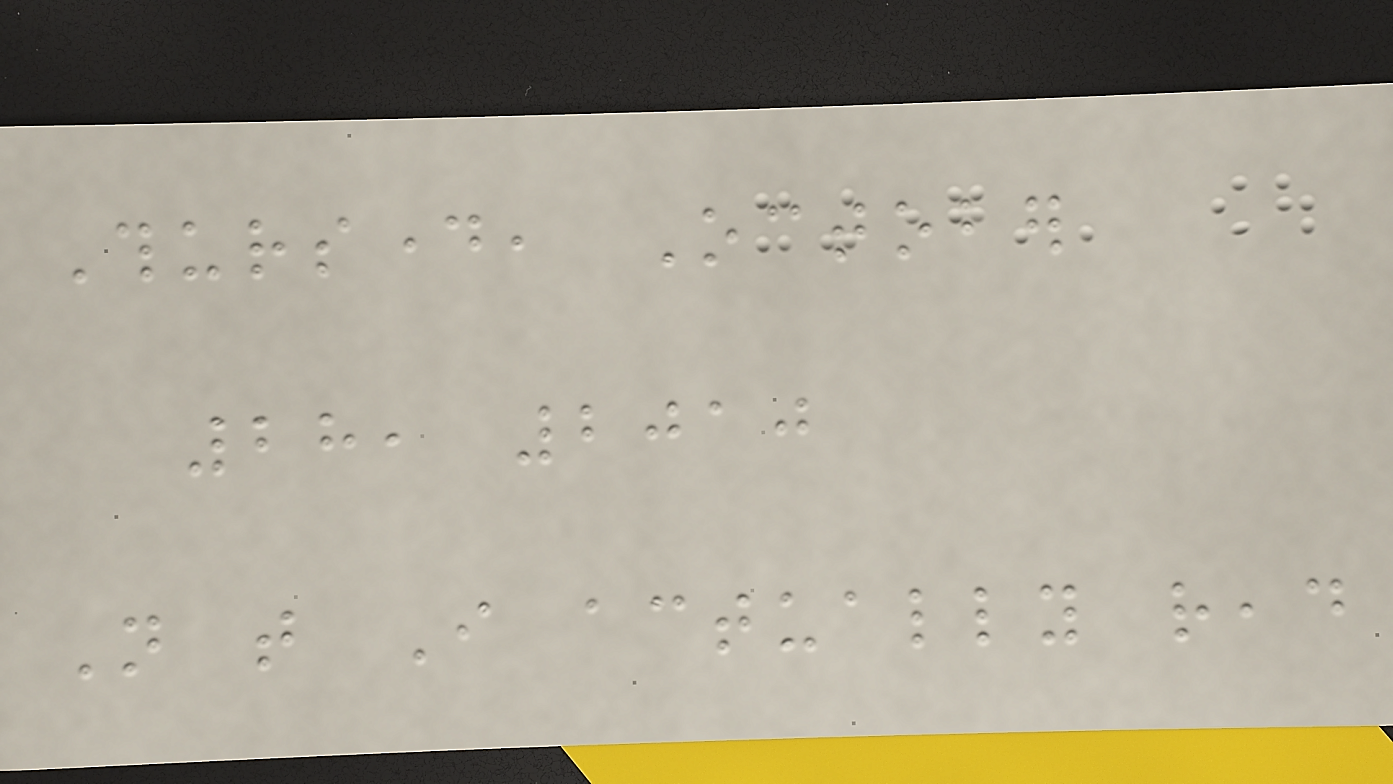Thursday, October
28, 2010
Not that I actually read
